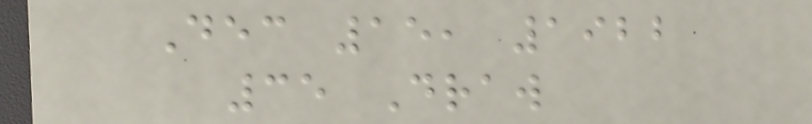Dec 15, 1922
35 Draw
